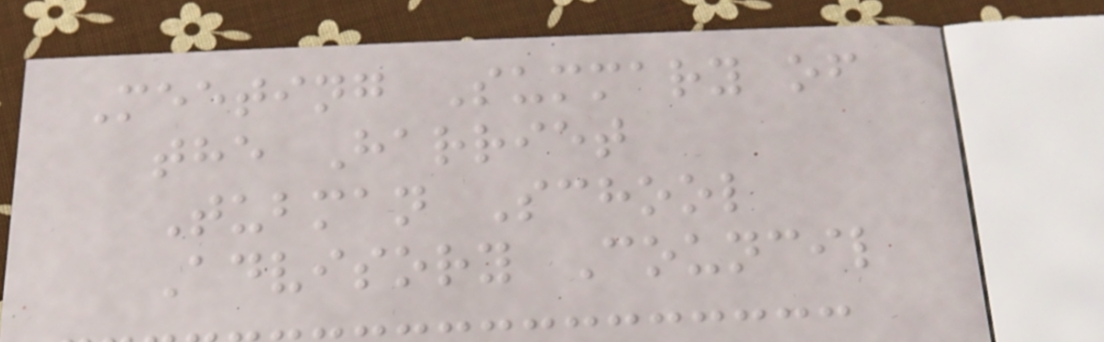Meeting Summary of
the Harriet
Tubman School
Advisory Council
